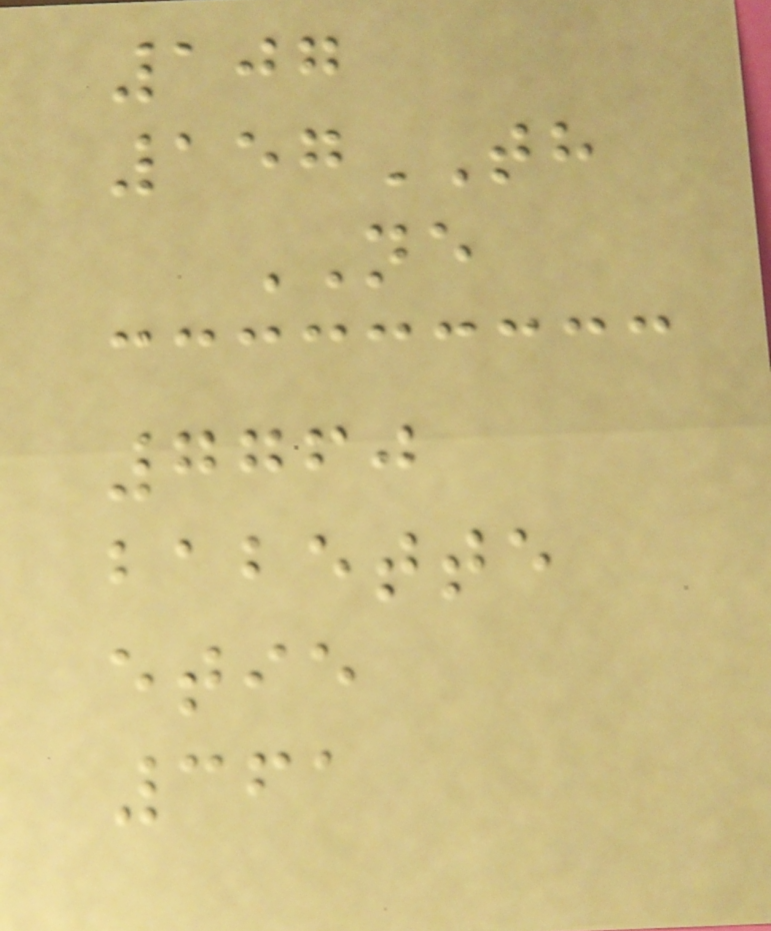107
157TH
NE
7760
babette
etie
361
